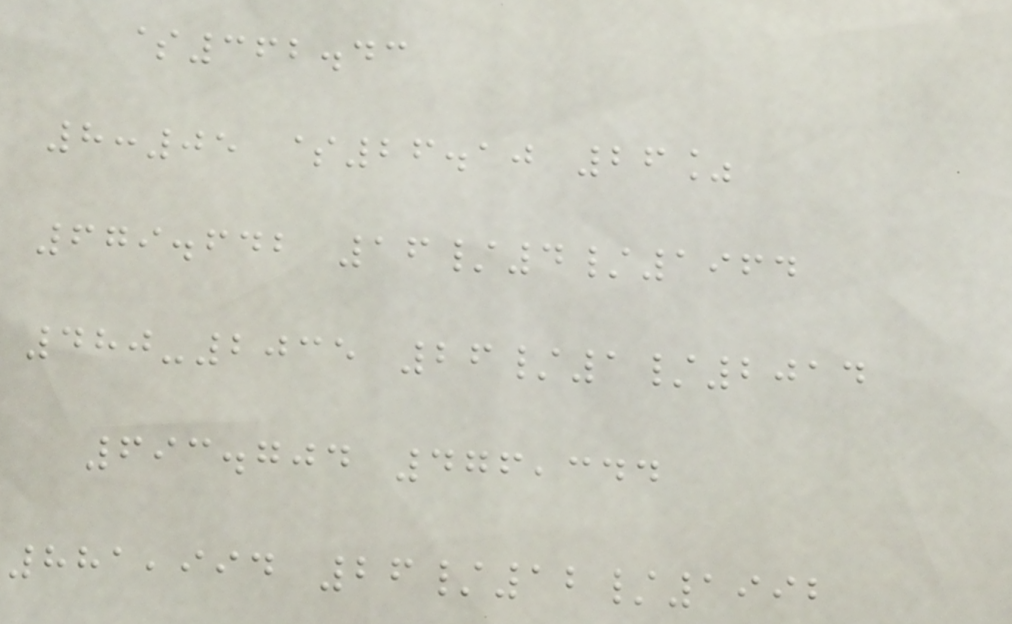$362.43
8:05 $26.10 26%
679.642 16/4/1964
480-2035 26/1/2014
693.704 476,344
881,994 26/12/1992
